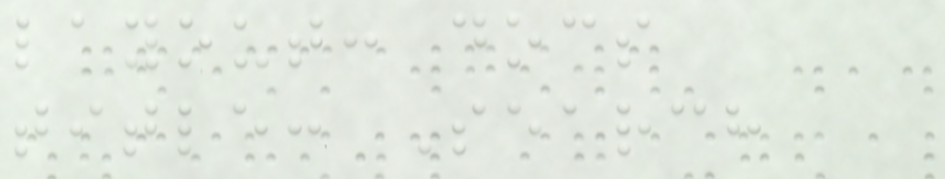layout: docs
title: Search
